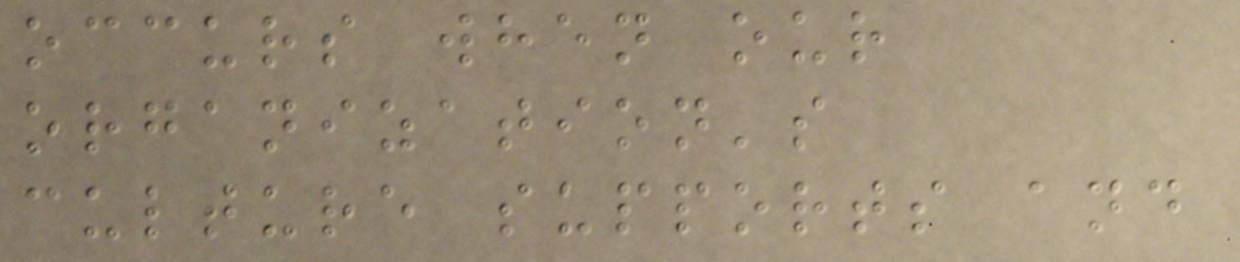occurs when our
organization's
culture supports and
